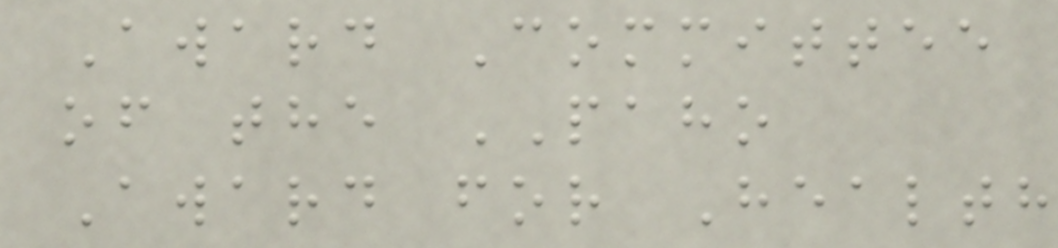Award Committee
of the PAHO
Award for Health
